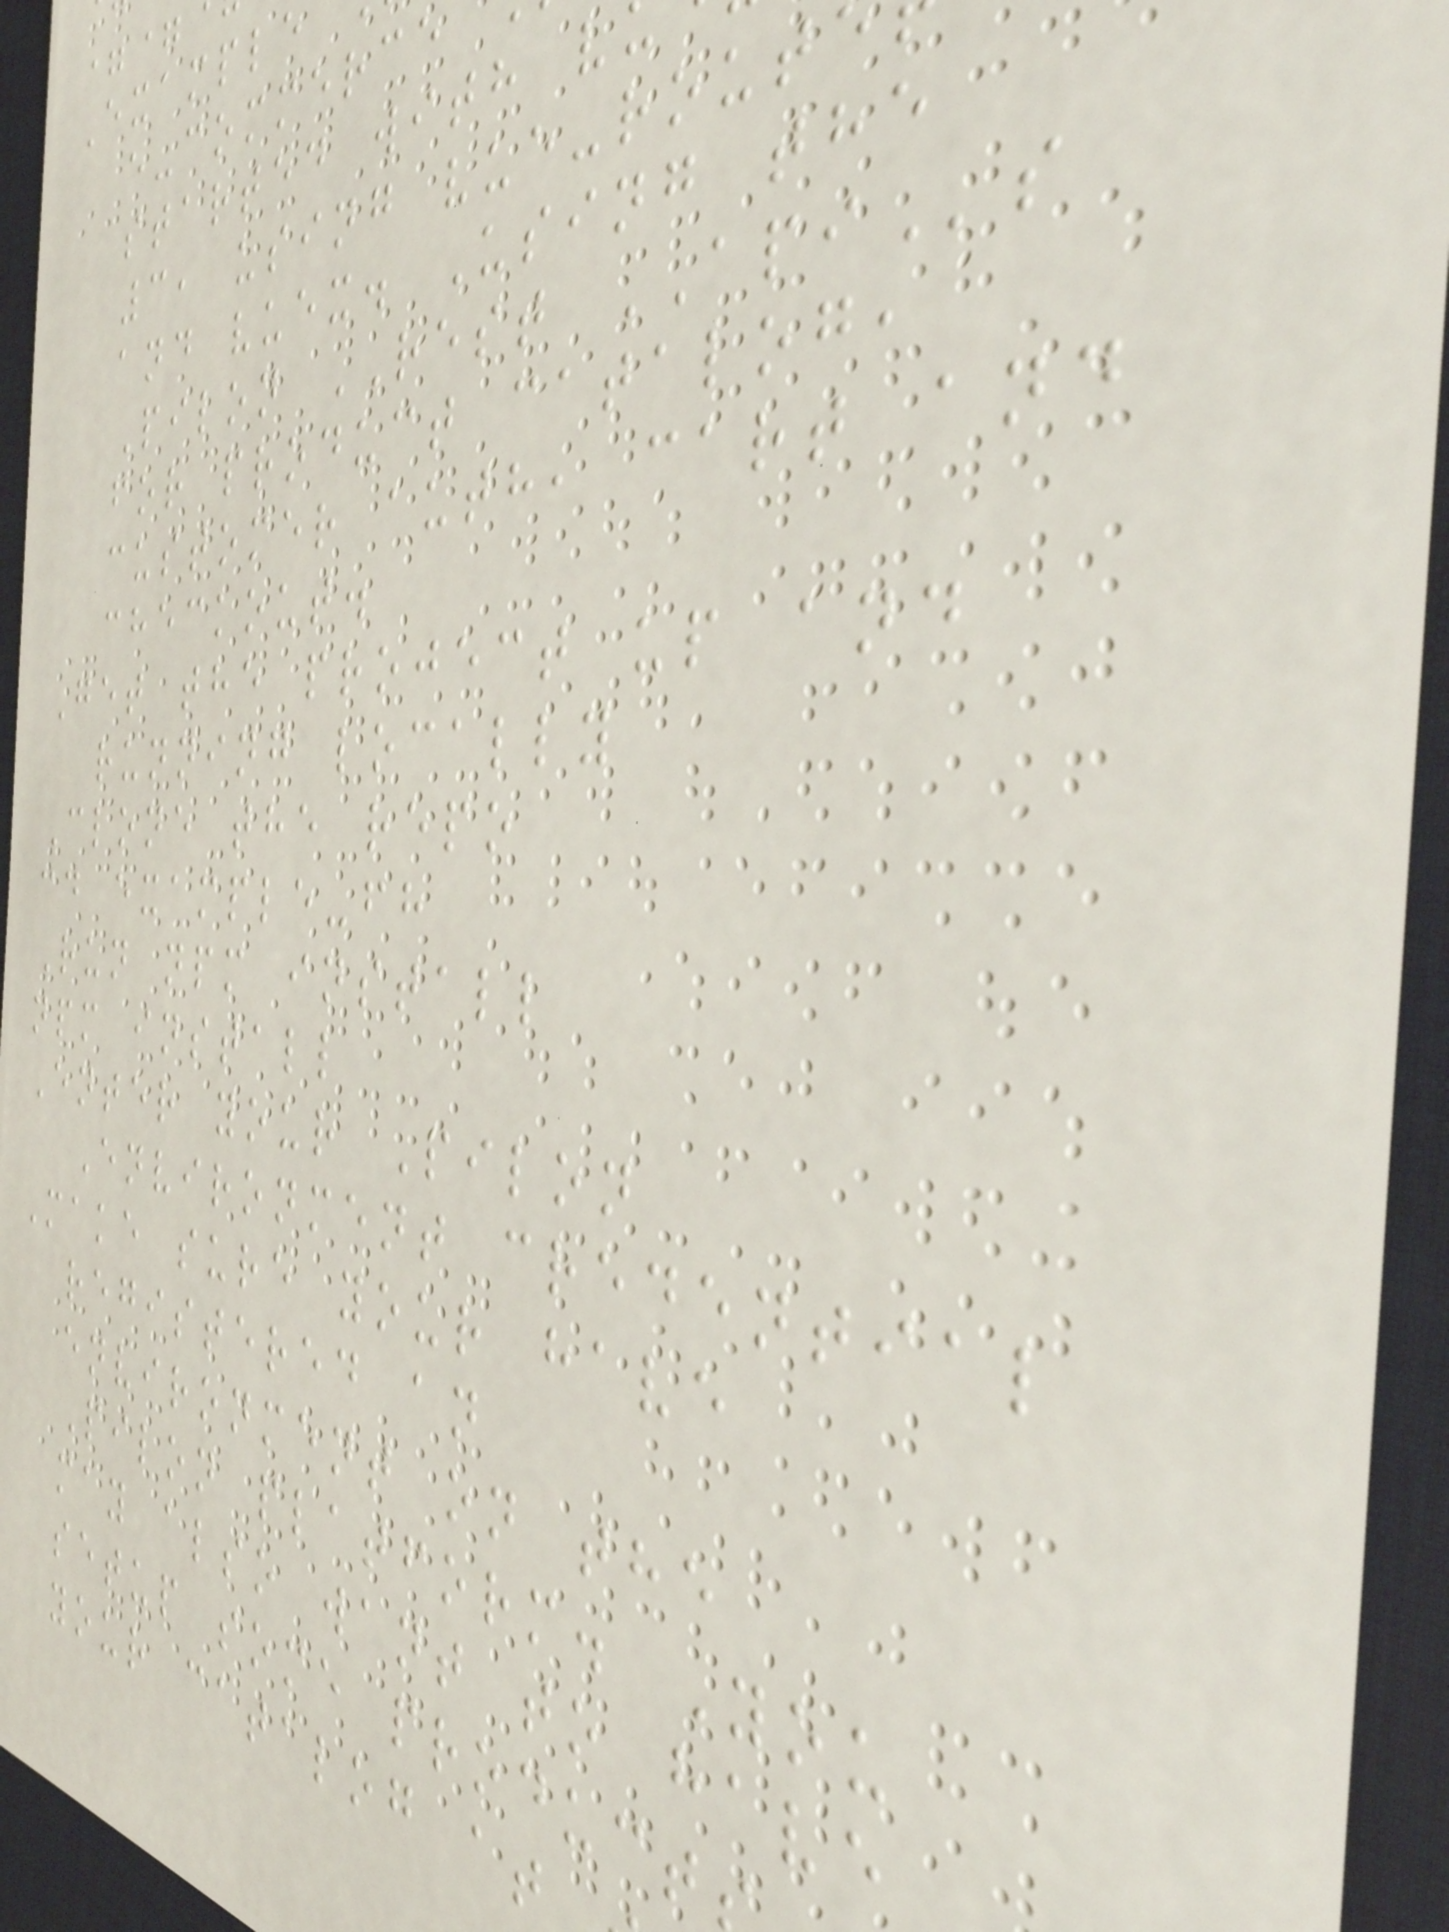Example
e-commerce
started with v
3, using vue-rout
and vuex. Using the
Pilon REST APIs
for product catalog,
customer auth, cart and
checkout.
Get the project up and
running locally
Clone the repo
cd example-fh
Run npm install
npm install
Enter your Pilon
Environment credential
Make sure your have
registered an
environment on the
Pilon platform. You
may also want to have
setup some product
your catalog at
